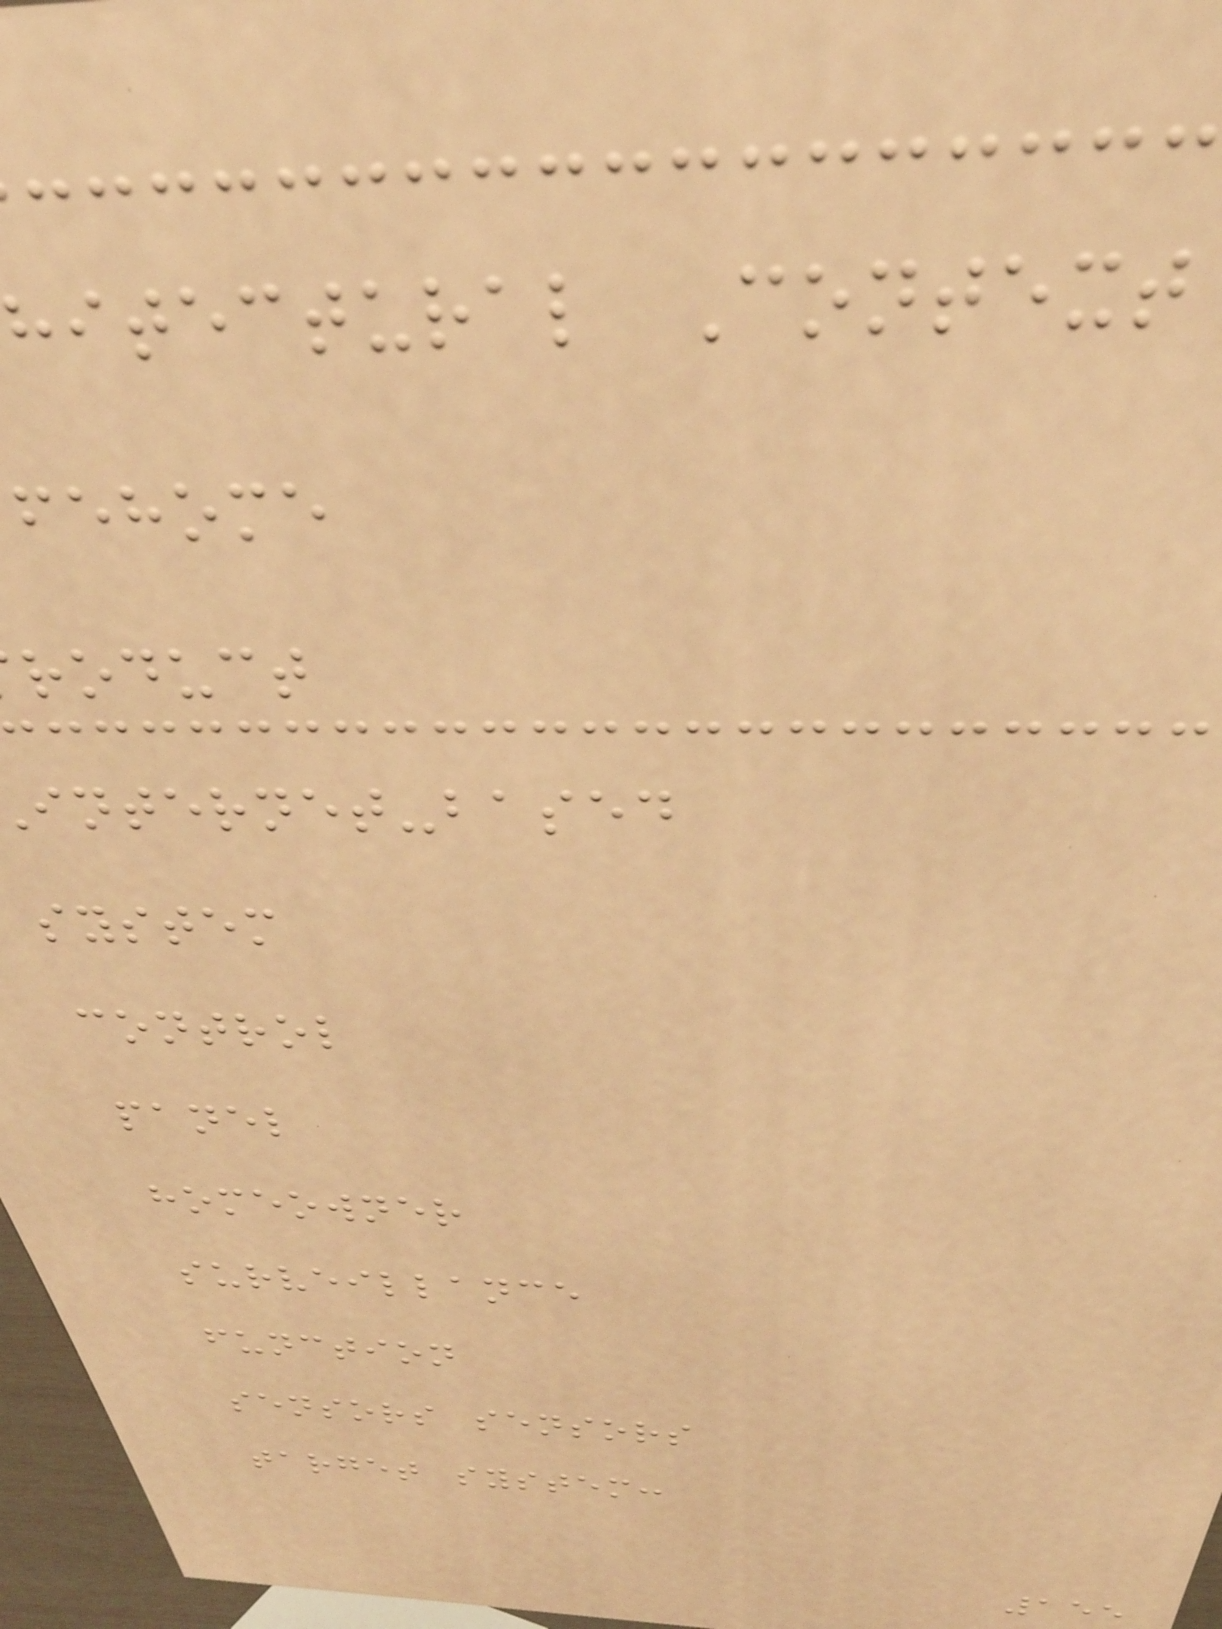hitectural Context
fehome
roduct
internet-based
system
control
panel
homeowner
surveillance
function
sensors sensors
target system:
155
